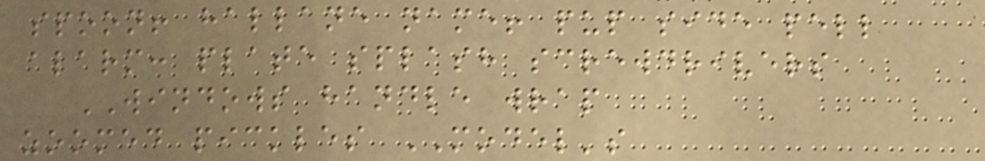spoon! hallane name! pup side pell
alarm: plate splash screwdrivers
WINDOWS handle wrap
zoomed pickles MODEL's
